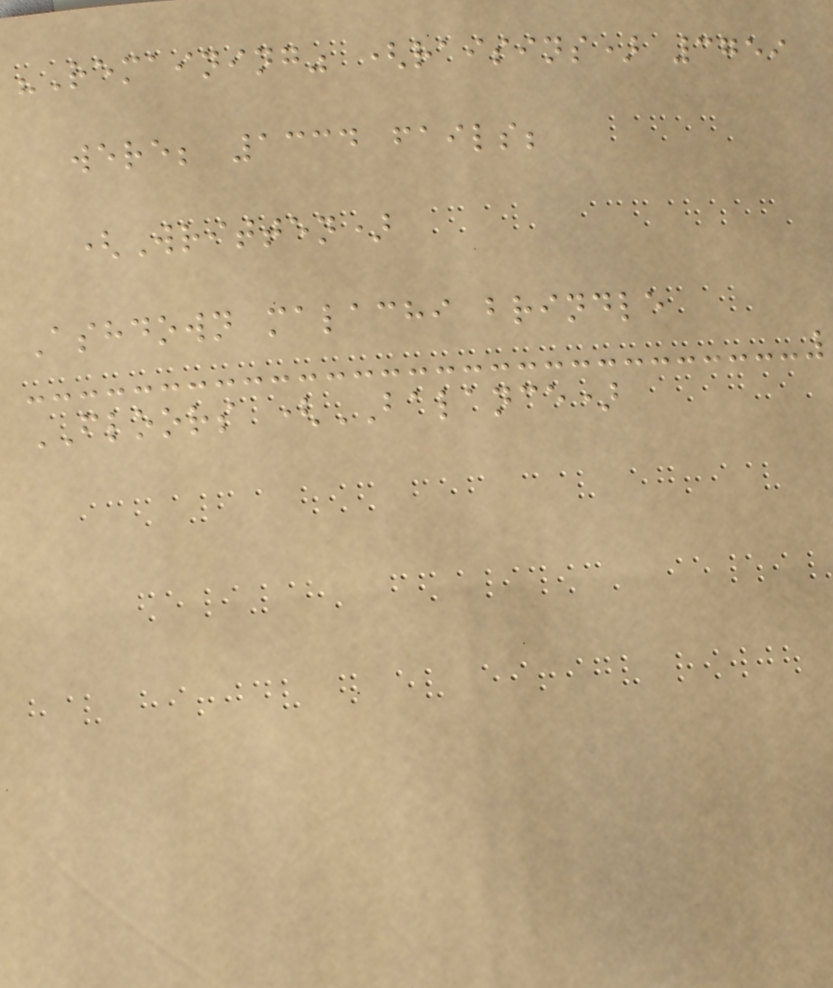"Remaining" (raisins) 3759
were; 1334 fails;
(Written)
Ashdown malachi brindle
FLOORS (BALANCE)
